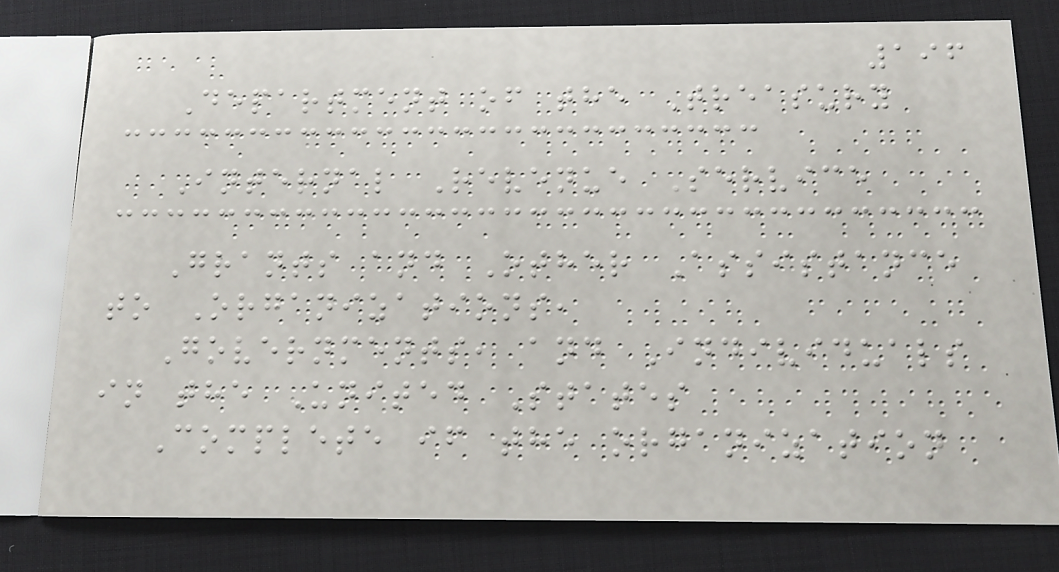196
Department of the Treasury
Internal Revenue Service
Grants and Other Assistance
to Organizations,
Governments, and Individuals
in the United States
Complete if the organization
